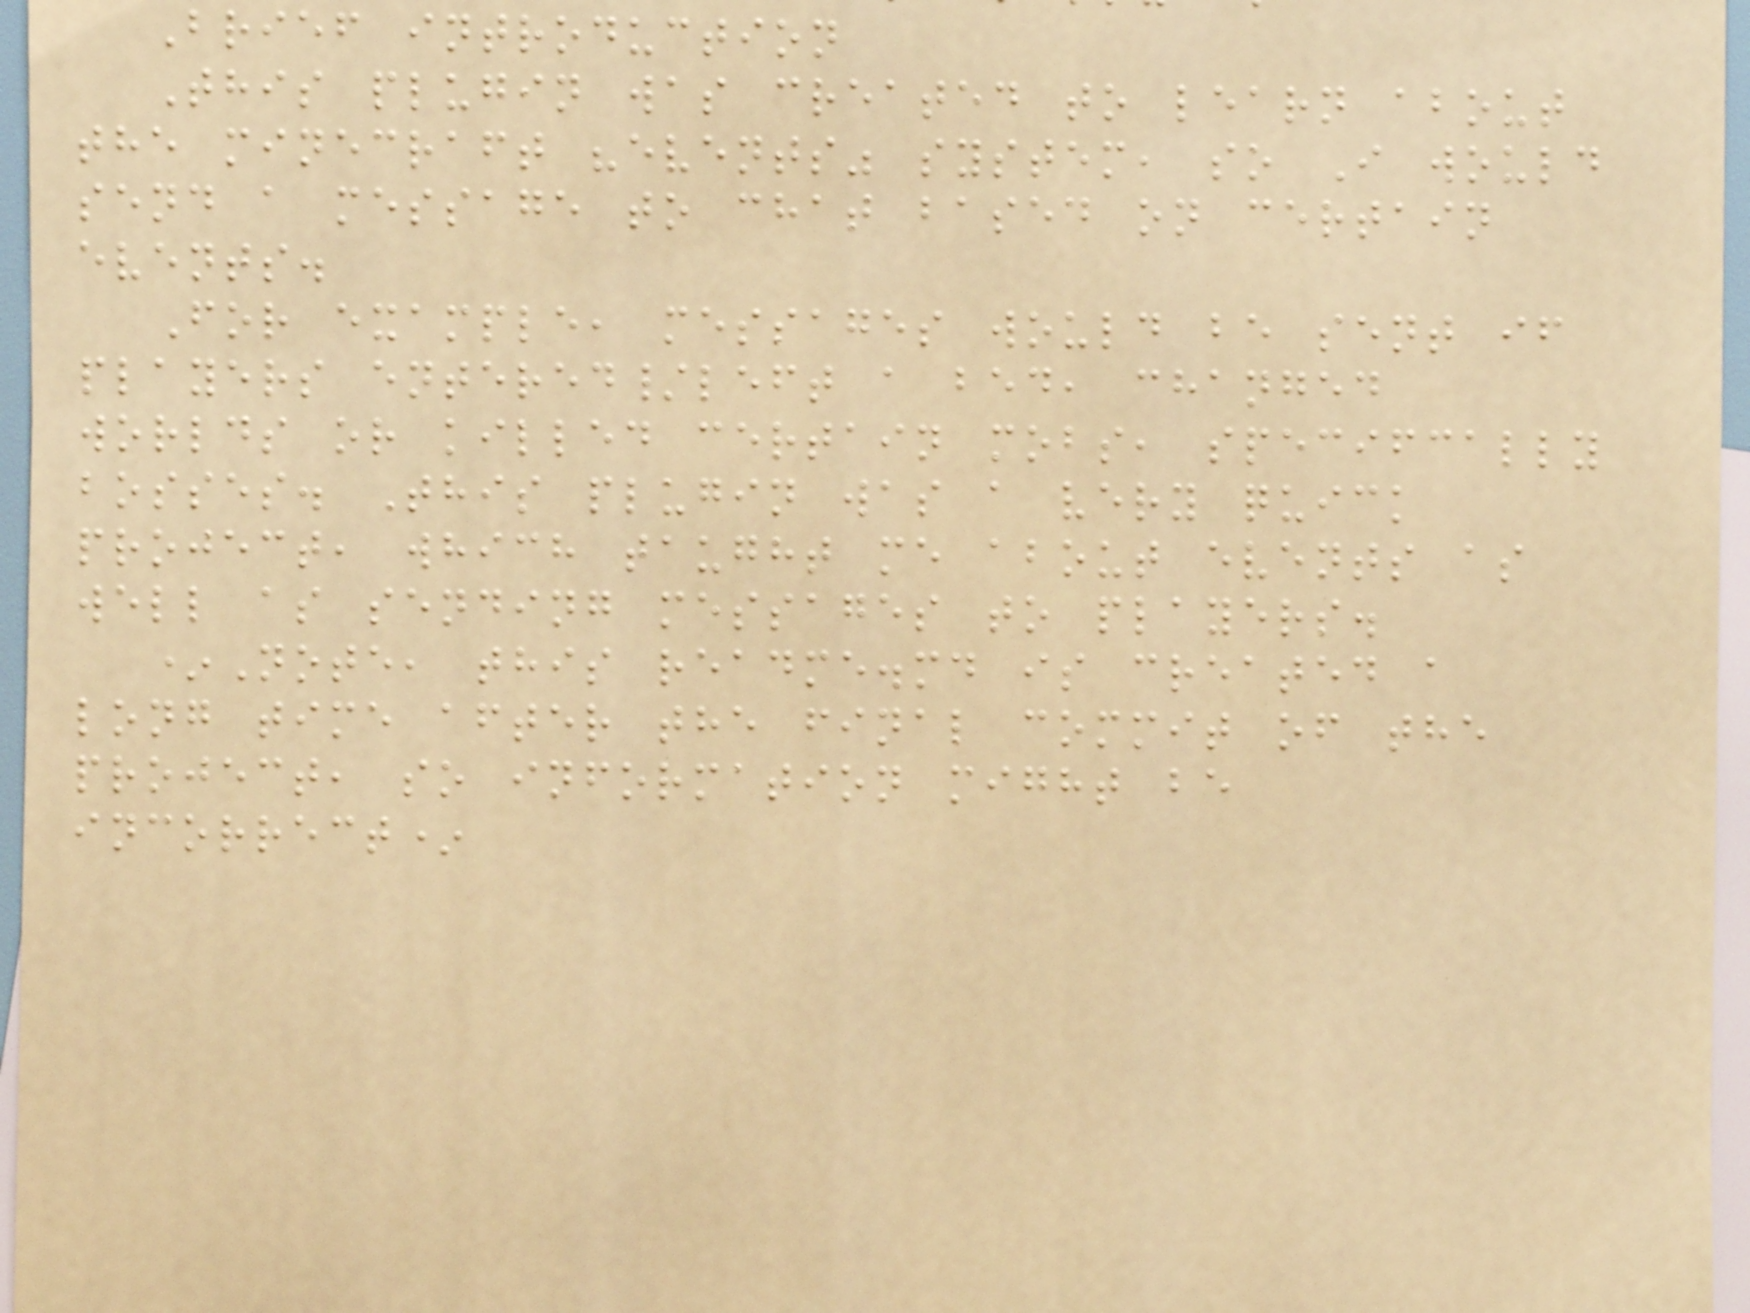Brief introduction
This plugin was created to learn about
the minecraft "events" system, so I would
send a message to chat based on certain
events.
For example, messages would be sent if
players entered/left a bed, changed
worlds or killed certain mobs, specifcally
bosses. This plugin was a very quick
project, which taught me about events as
well as sending messages to players.
*Note, this readme.md is created a
long time after the final commit of the
project, so information might be
incorrect*
